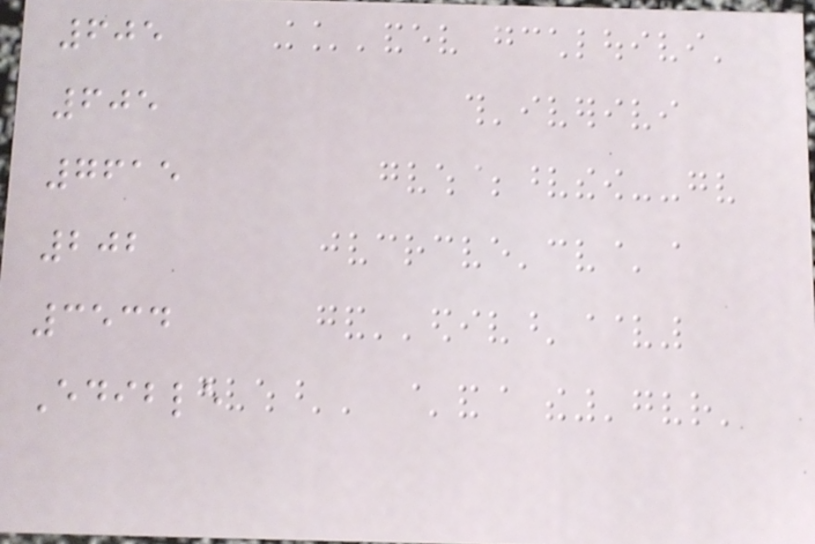605
605
7615
202
3534
Edible
